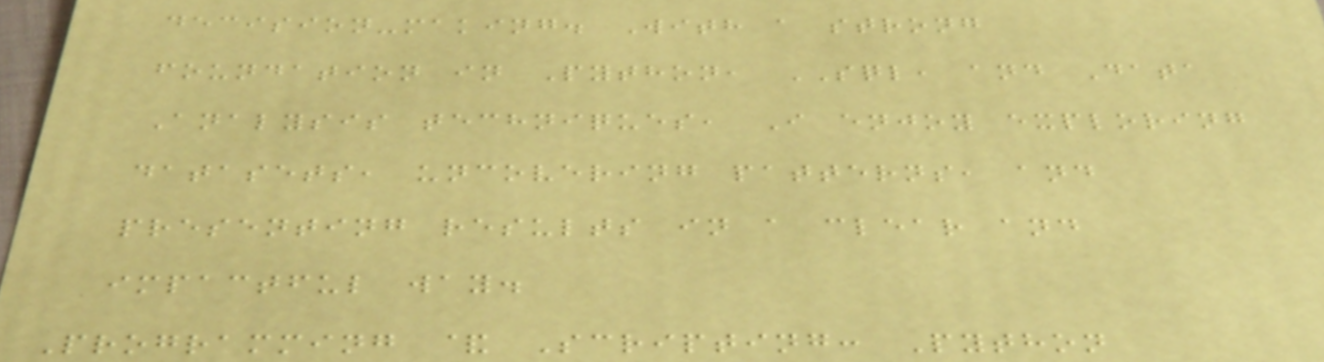decision-making. With a strong
foundation in Python, SQL, and Data
Analysis techniques, I enjoy exploring
datasets, uncovering patterns, and
presenting results in a clear and
impactful way.
Programming & Scripting: Python
